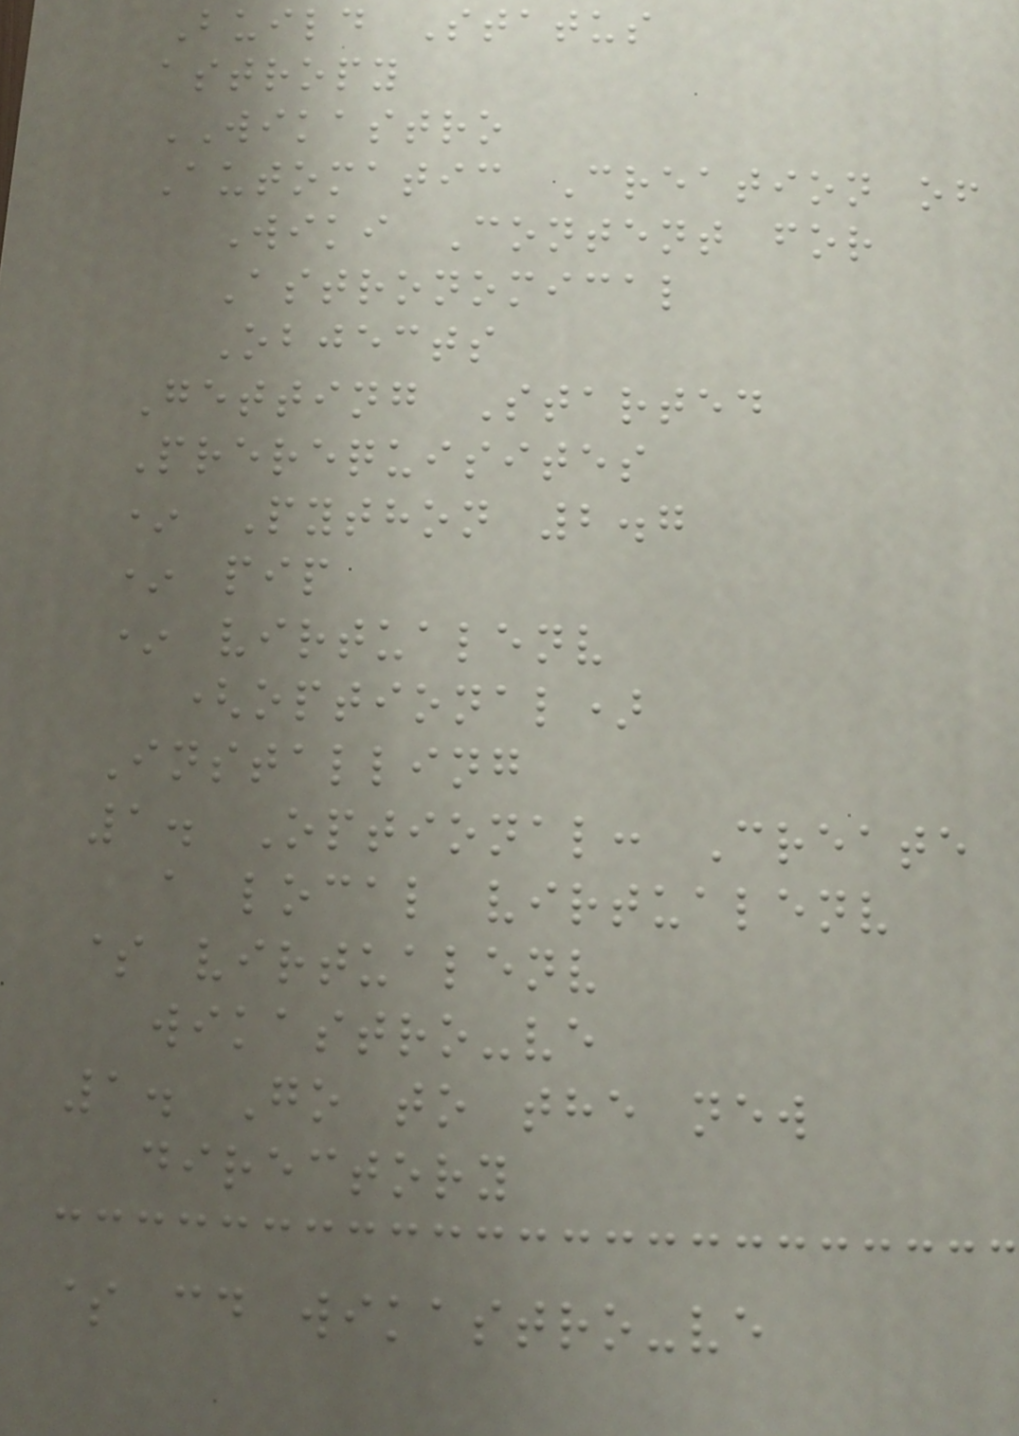Build Status
astropy
WIKASTRO
Automatic Creation of
Wiki Content for
Astronomical
Objects
Getting Started
Prerequisites
* Python 2.7
* pip
* virtualenv
(optional)
Installing
1. Optional: Create
a local virtualenv
$ virtualenv
wikastro-ve
1. Go to the new
directory
$ cd wikastro-ve
